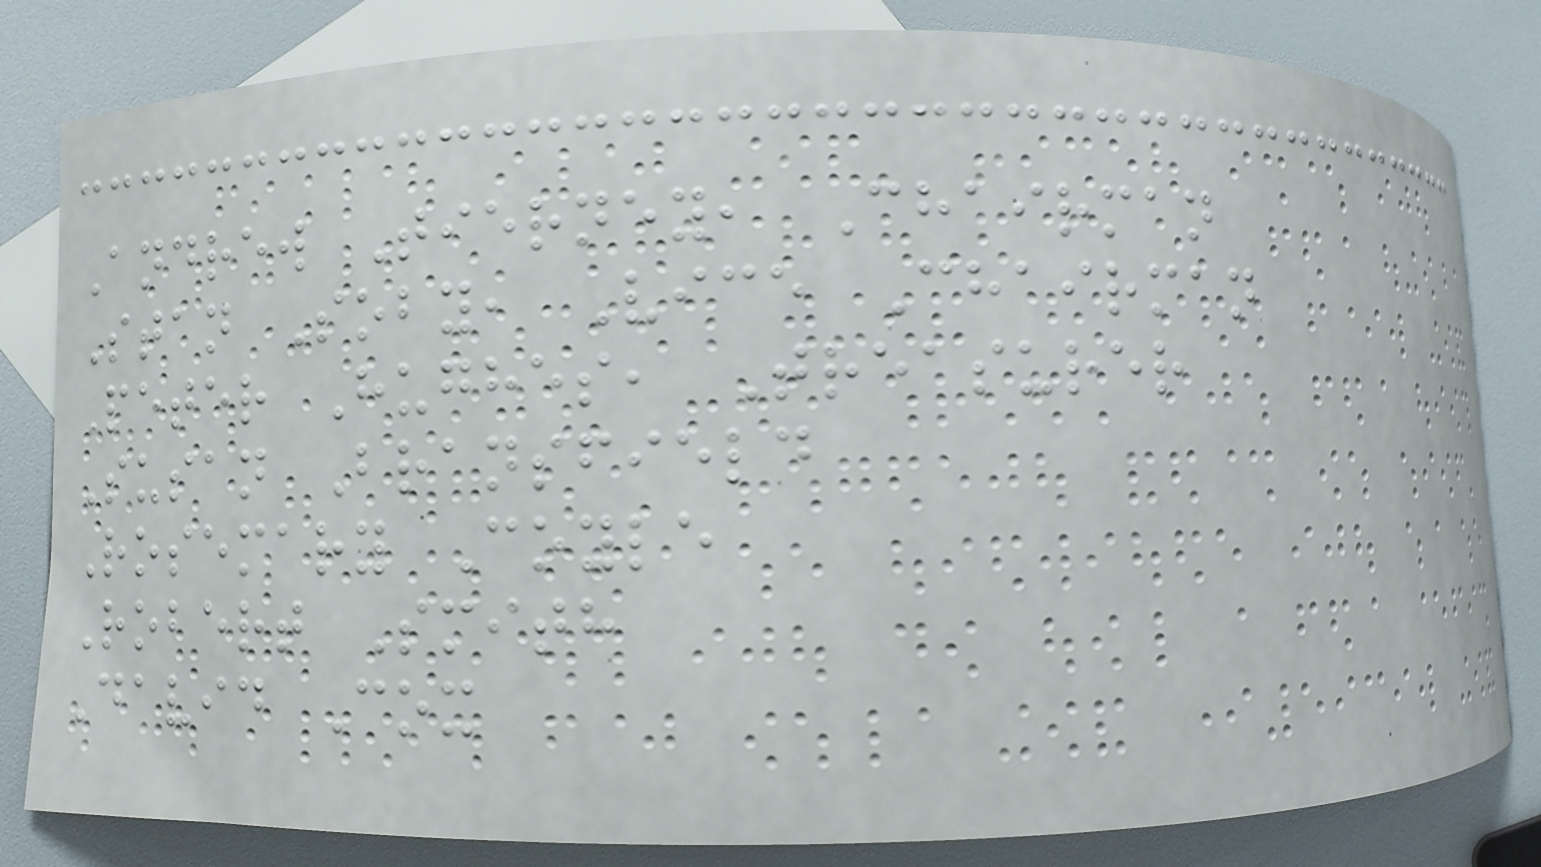Andrew Tierney, Chairman
Stan Soby, Vice Chairman
Peter Hughes, Treasurer
Susan Bransfield
Rosemary Coyle
Robert Smith
David Cox
